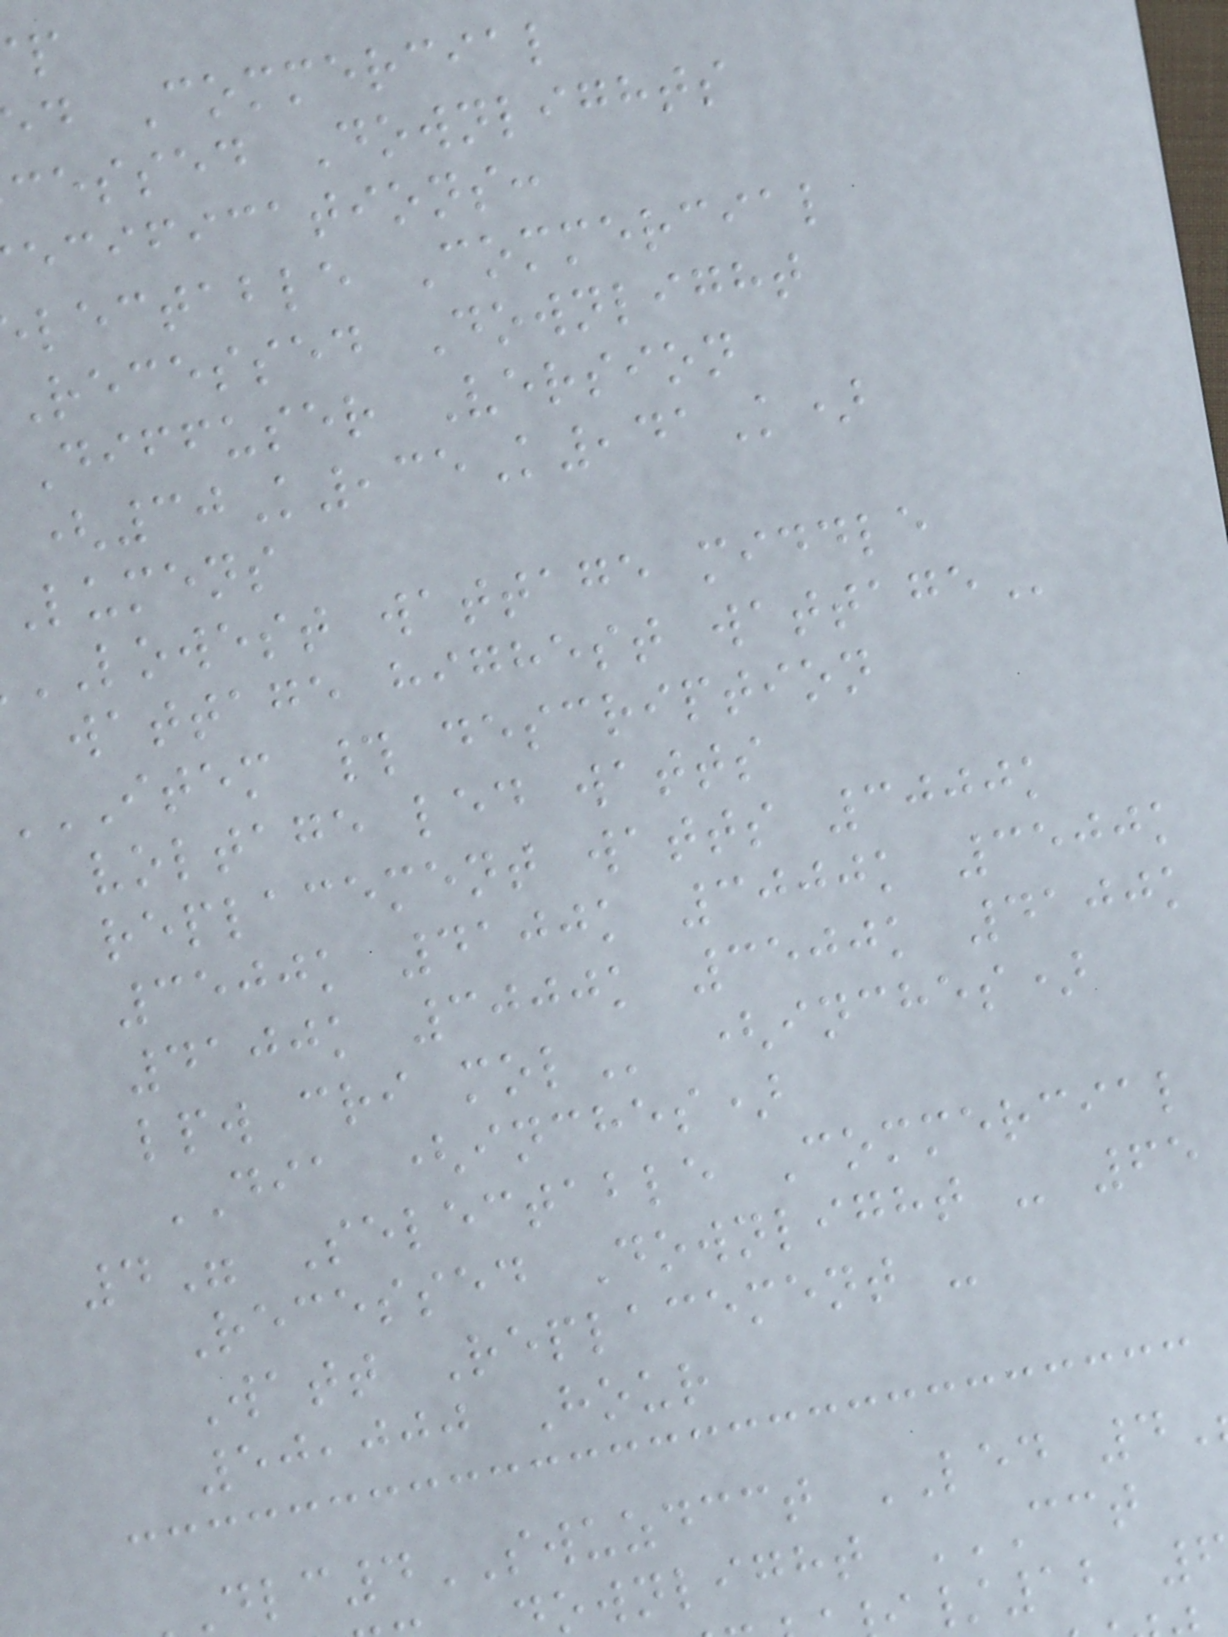d Commercial
cessed Downlights
ecifications:
lectable Commercial
Recessed Downlight
Diffuser Version
(30K,35K,41K)
lumens
LOWEST wattage middle
wattage highest
ITEM # description
voltage led watts
replacement watts 3000k
3500k 4100k 3000k 3500k
4100k 3000k 3500k 4100k
lpw cri
DIA (inches)
4" Selectable Commercial
Recessed Downlight - 65
Watt Replacement -
50,000 Hour
4SWUZDCCT LED 4
